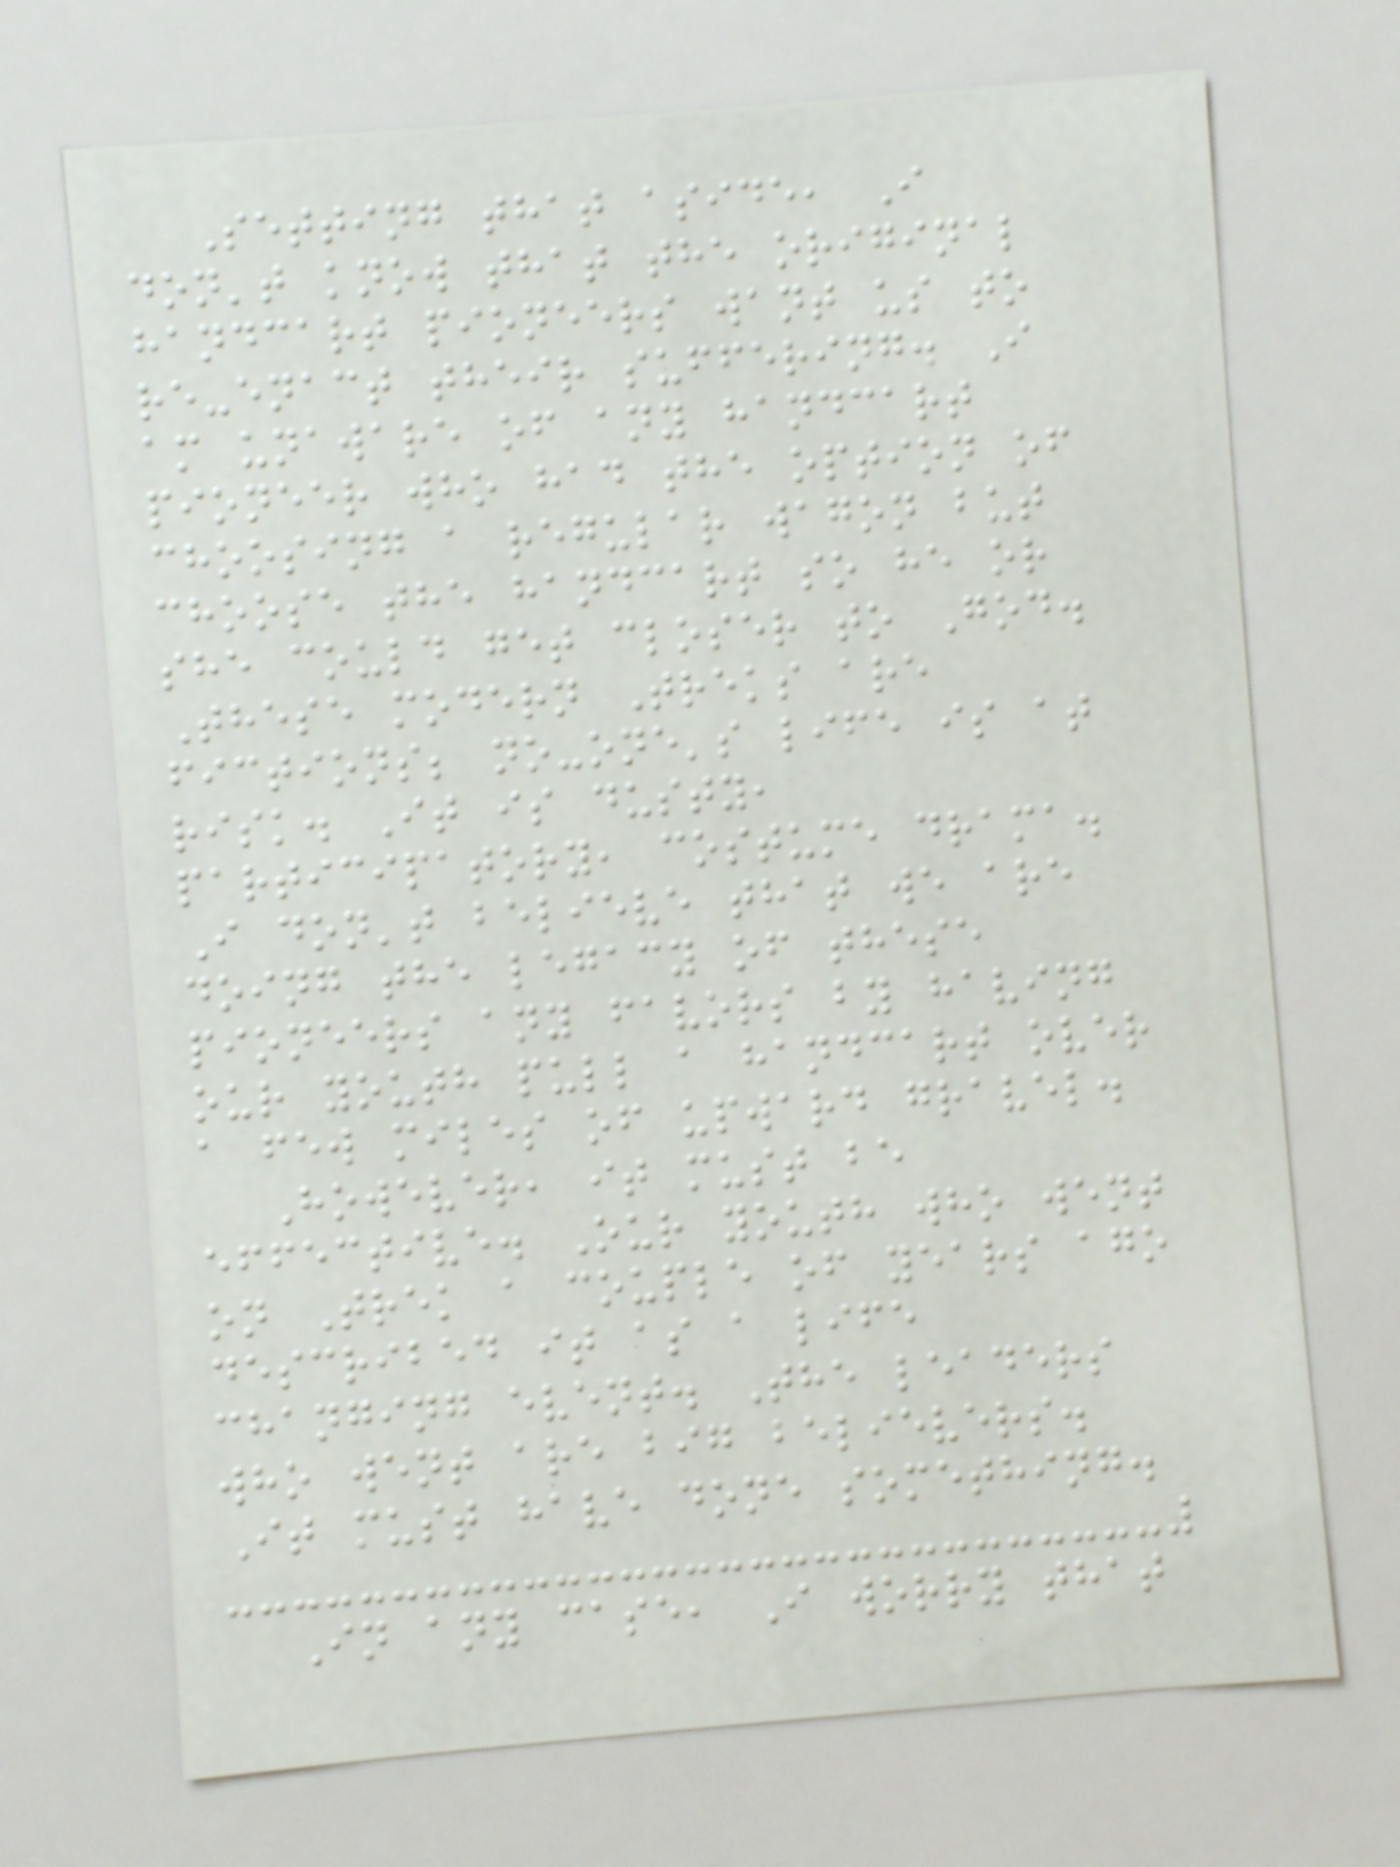Setting that aside, I
don't know that the original
handcart pioneers want us to
re-enact their suffering. I
am unaware of any handcart
pioneer who had the option of
choosing a regular wagon but
choose the handcart so he or
she could get closer to God.
These modern Treks are
fictions; no-one's life is at
risk. It is dusty,
participatory, costume drama.
I don't believe that we are
doing the legacy of these
pioneers any favors by having
our youth pull a handcart over
a few miles of upward gravel.
However, it must be
effective. Our youth who went
on Trek a couple of years ago
described it as a life
changing event. The leaders
who went are big believers.
It must have done something.
In any case, I worry that
